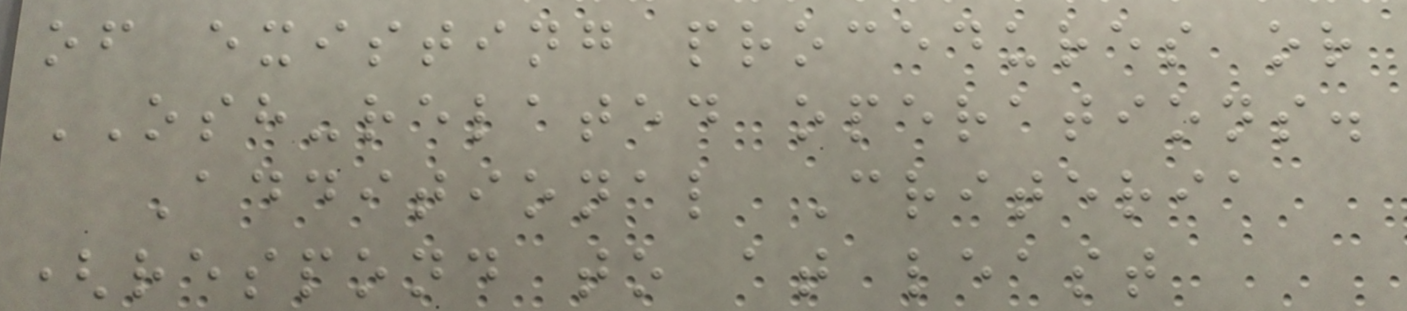of existing procedures or
OSH-related operations.
Additional Criteria
(respond to at least
